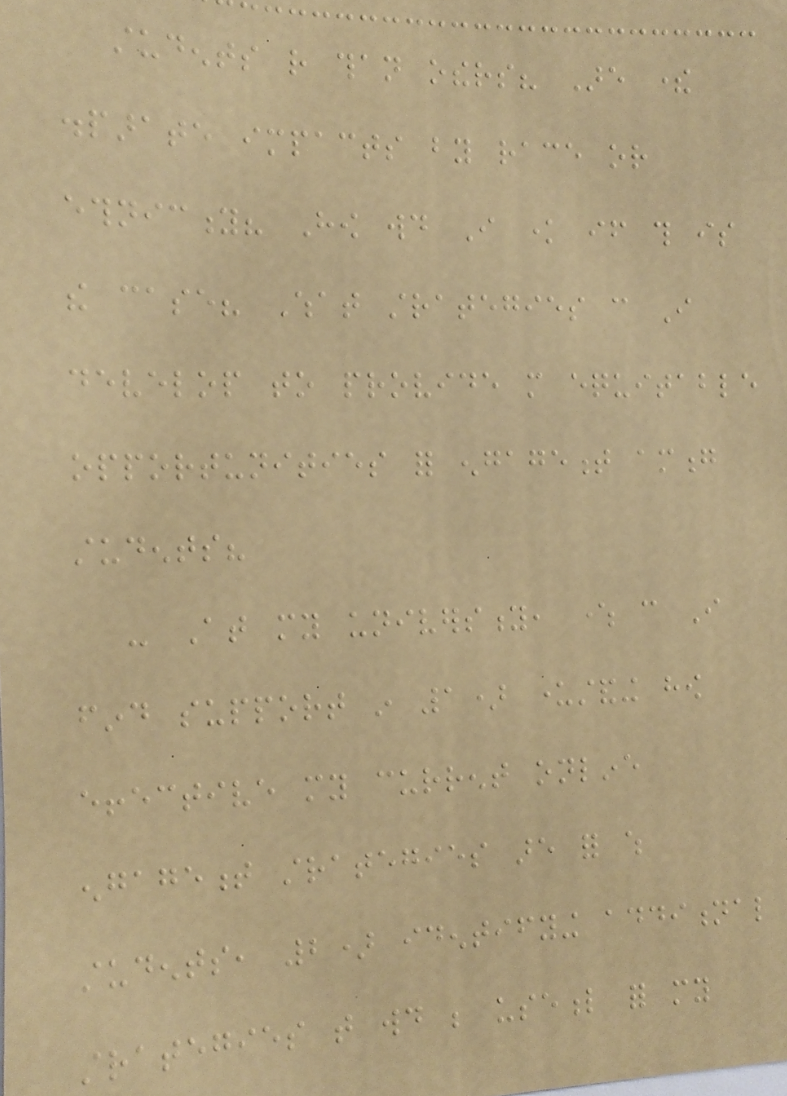students rather than others? Are there
disparate impacts by race or
ethnicity? How would I know if this is
the case? What strategies can I
develop to provide more equitable
opportunities for engagement among
students?
- At my university, where can I
find support in 1) understanding how
effective my current online
engagement strategies are for which
students, 2) identifying additional
strategies that would be useful for my
